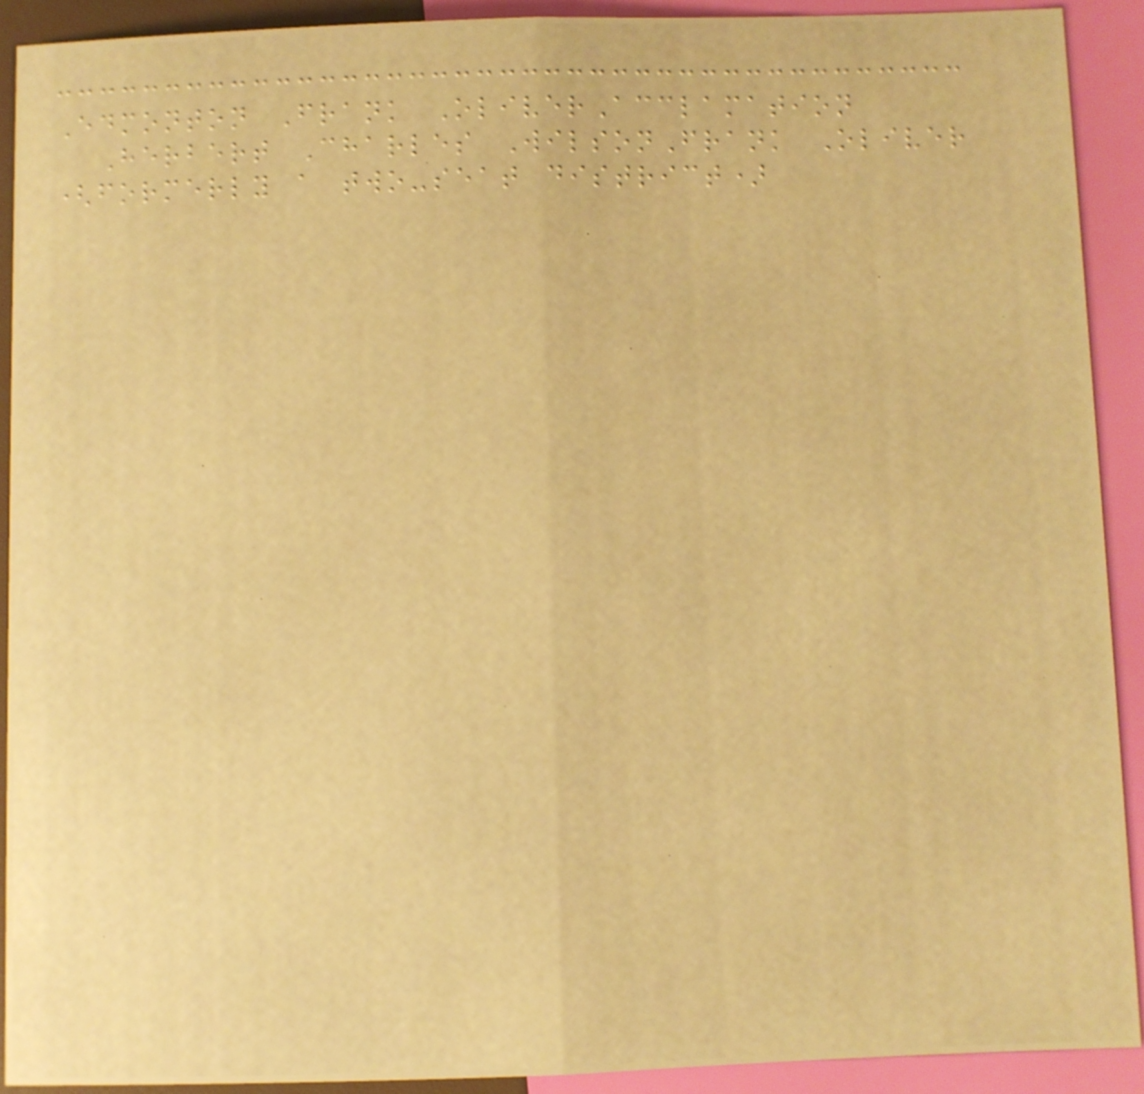Edmonton Frank OliverAcclamation
Herbert Charles WilsonFrank Oliver
(formerly a two-seat district)
